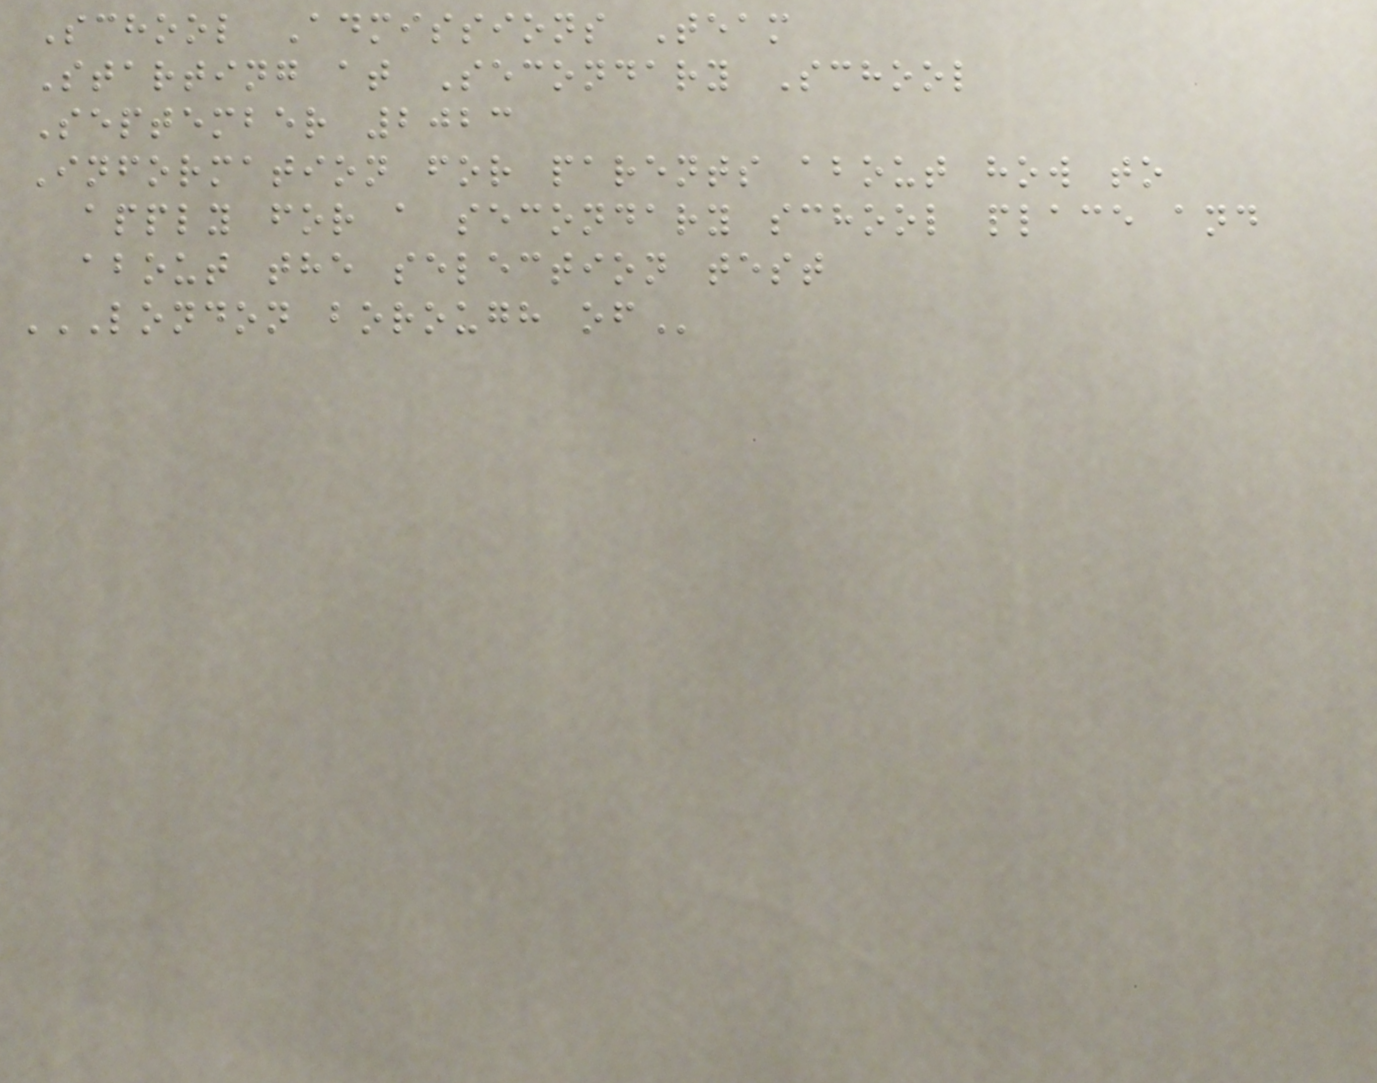School Admissions Team
Starting at Secondary School
September 2023
Information for parents about how to
apply for a secondary school place and
about the selection test
LONDON BOROUGH OF
